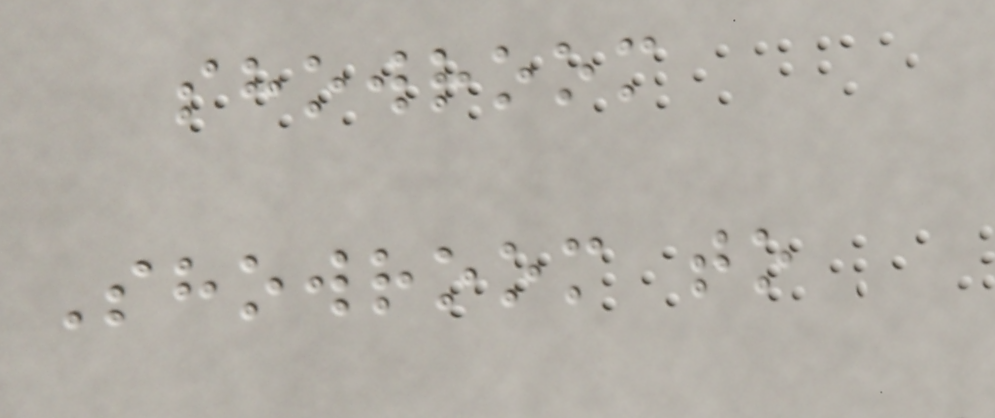showroom
Showroom to
